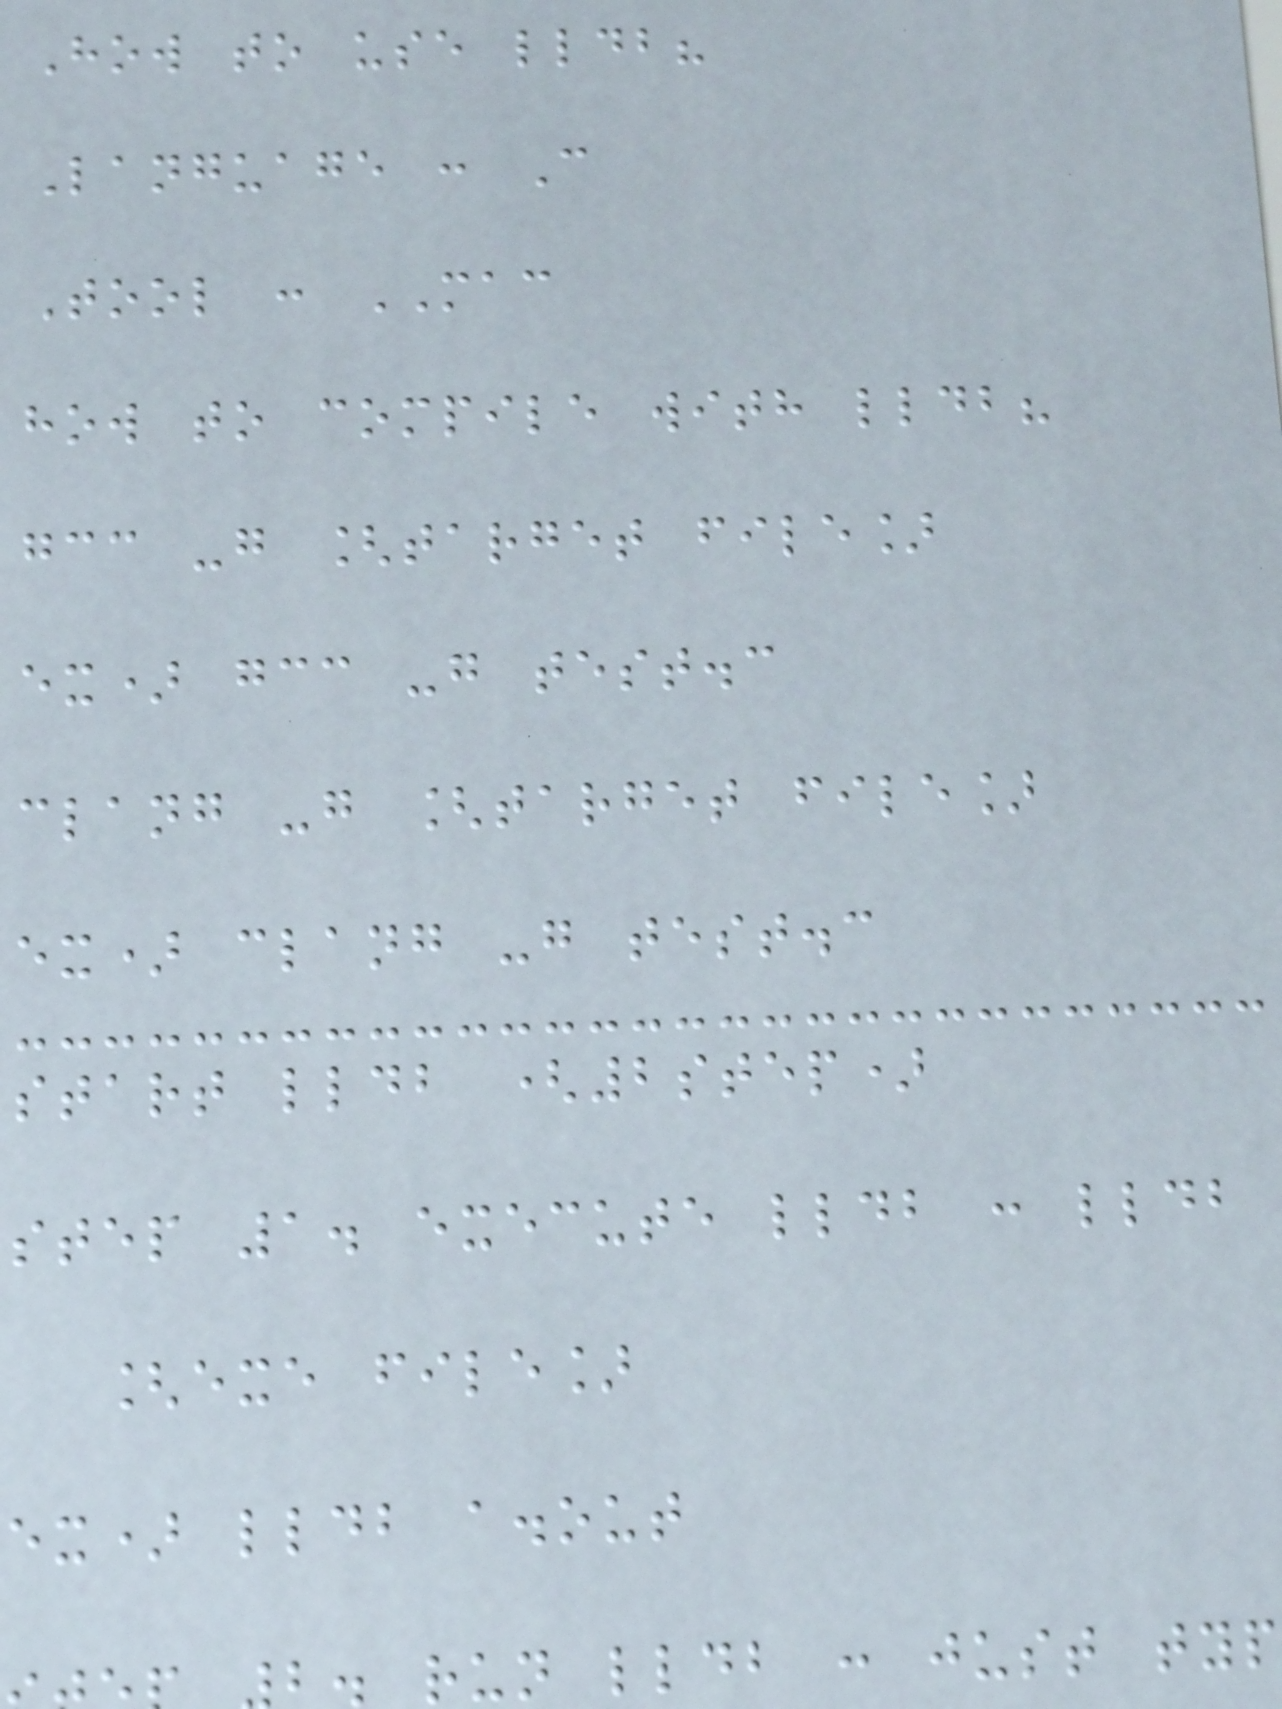How to use lldb?
Language : C
Tool : MAC
how to compile with lldb?
gcc -g [target file]
ex) gcc -g test.c
clang -g [target file]
ex) clang -g test.c
start lldb (2step)
step 1. execute lldb : lldb
[exe file]
ex) lldb a.out
. run lldb : just typ
